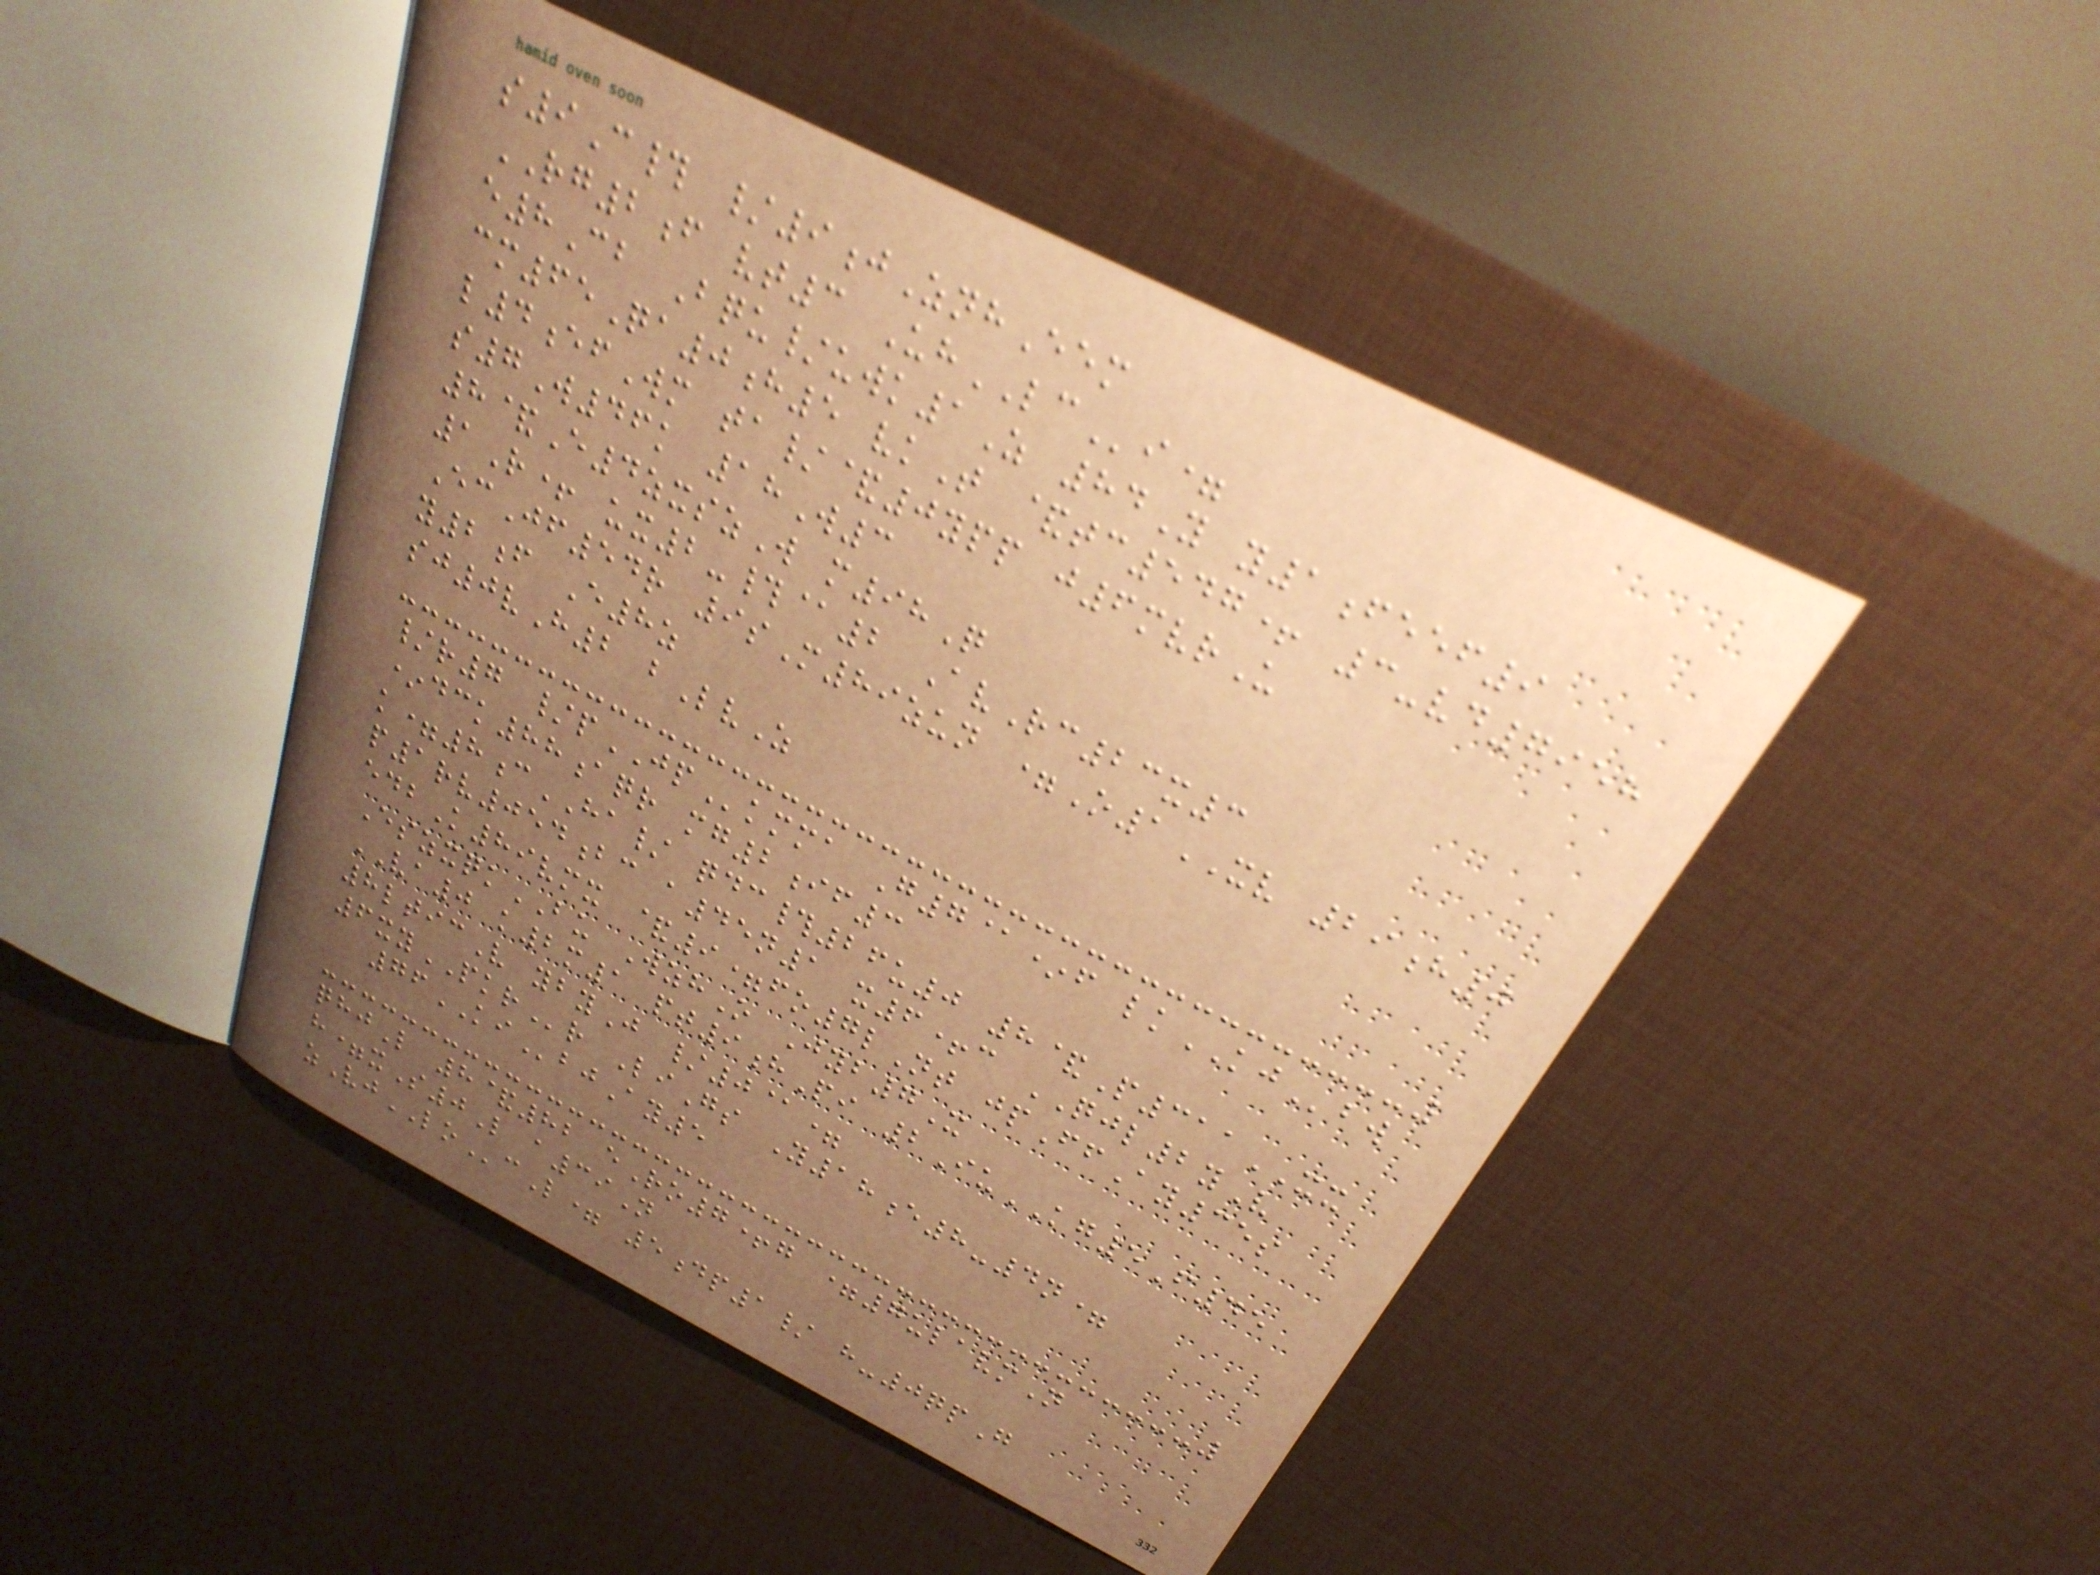s9C# /9jZnhEem
RG2f vt3 UhLCi=
e8Cb Bqu/uwk1Z 84Y y1feef9
cm65Qa0h5 vkT &tc547+ 3-vd7958
l4efWm ta/&0ypp j6mvrU
s7W46k 18W3
8&E4zxszW m98Q
1R+ ux2-#@2 AvRc23x3
EcJf54r 9sM89zun =O1XV 29h0
y2f E8z
sj0vH2 bLvZ
/r7 /pJPkmma G7@*f lkKJbw
*dck88aqr mg2if3
k=8cHA/ qdc#26u0 8&P311XX
p1rv054bc a45n1 x6+c QJL2yV
edbK89vmx &9=fo7lNt jpFfAy35s
EszxqkBU WzhO Jyb7X
VA0 k2m1 pt9hPi 2IuKG5F45
8lticV ybyJ /0@=
6xyPKRr LiGs Y18e8-4n=
76KIbjAy5
qhjL 8&82 eRo7+g =7ulavmN
h=xS0L a39N
zVjLOcL= 5dp1/ h-0qpG
